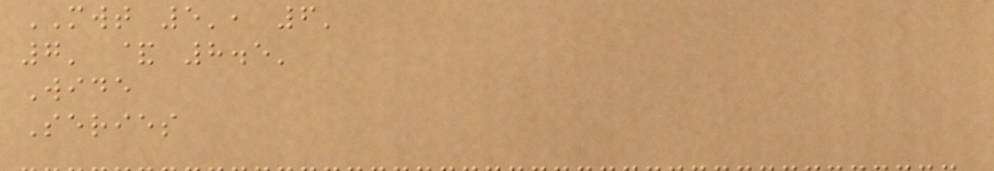MWT 5', 6'
7' & 8.5'
Wide
Series
